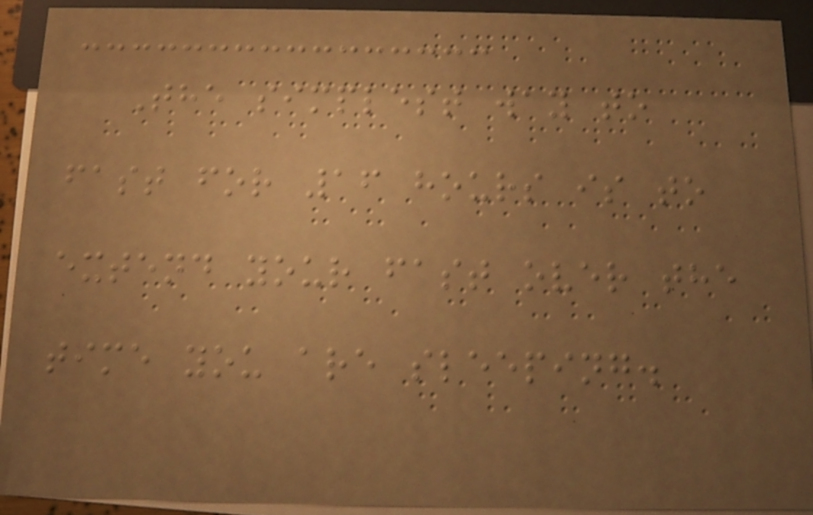The simplest way to
fast for 16 hours is to
extend your fast over the
time you are sleeping.
